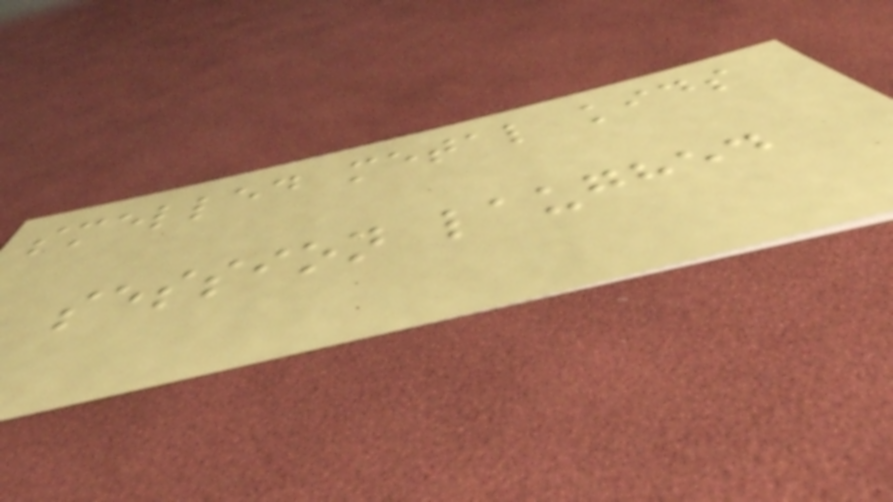smelled metal kids
session laughed
